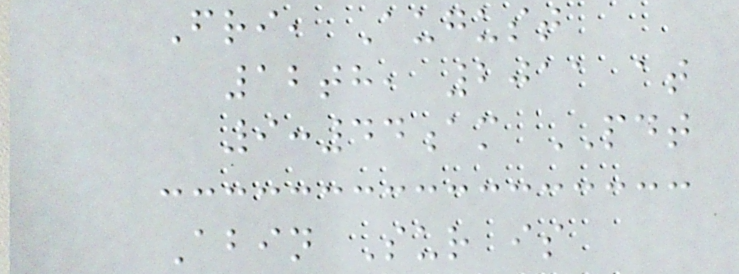Fri, August
12th, 2011 at
9:44am PDT
Abin Sur is
